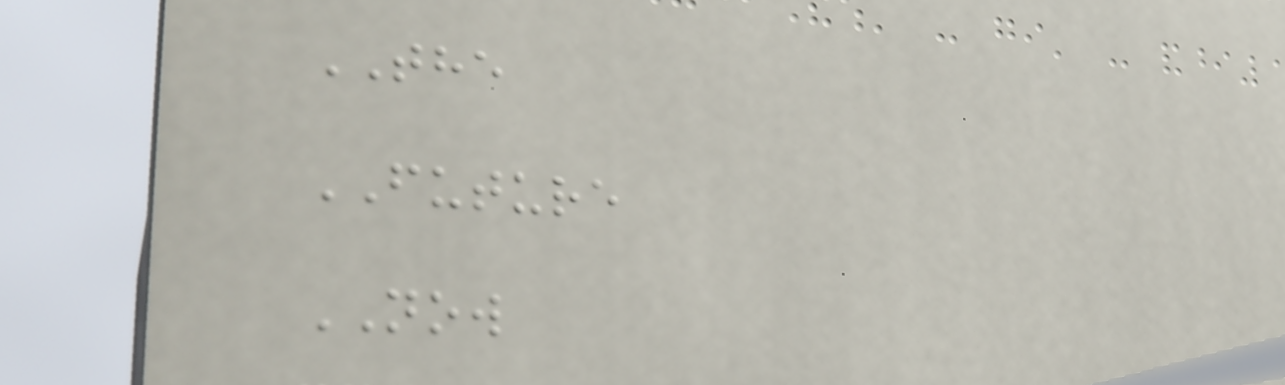THE
FUTURE
NOW
